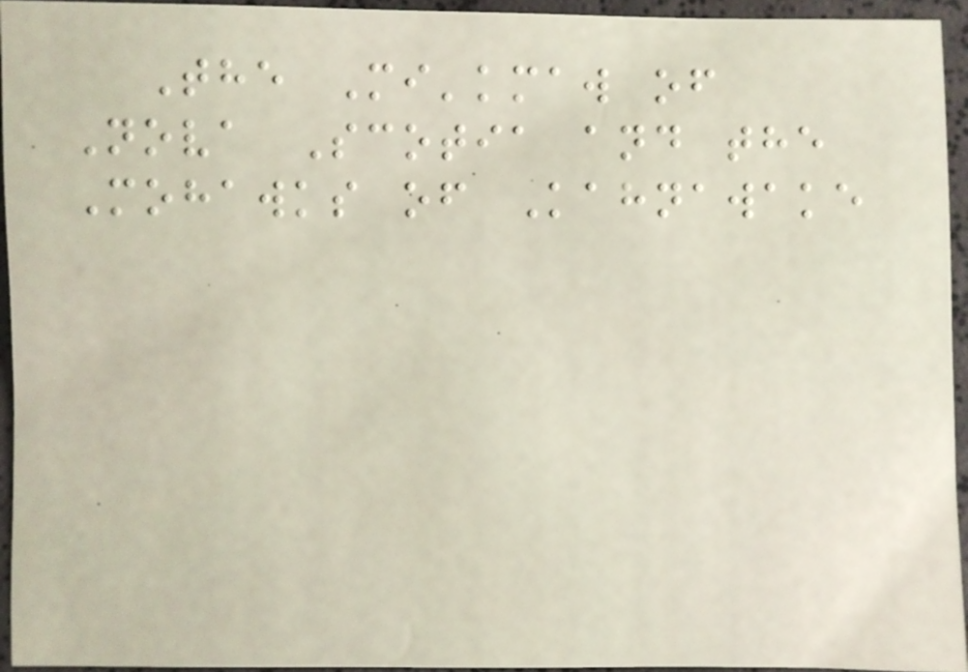The Mi'kmaw of
Nova Scotia and the
Mohawks of Kahnawake
